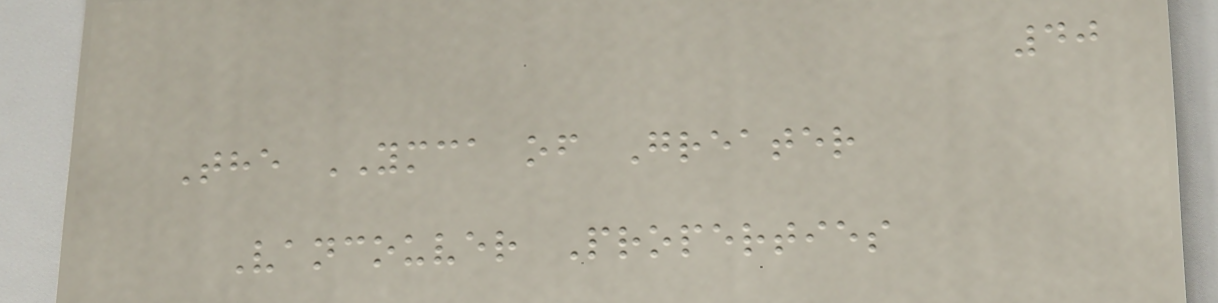40
The YMCA of Greater
Vancouver Properties
